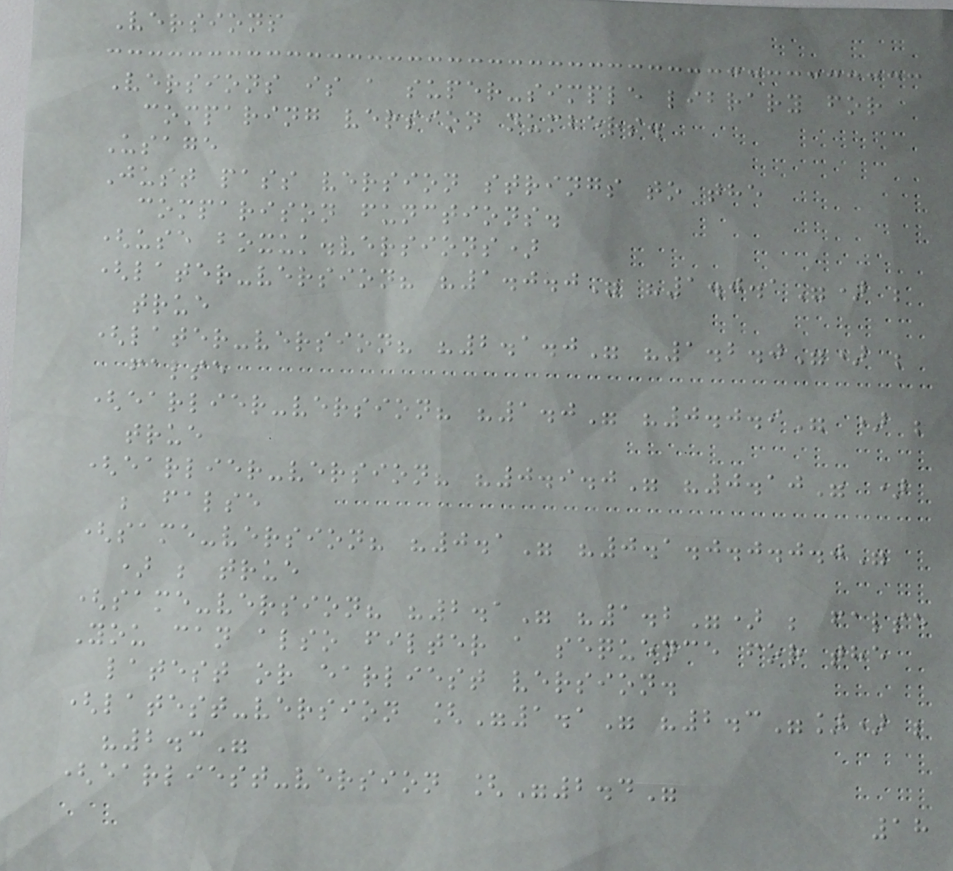Versions
Versions is a super-simple library for
comparing version numbers.
Usage
Just pass version strings to the
comparison functions.
(use boxuk.versions)
(later-version? "1.0.0" "1.0.1") ;
true
(later-version? "2.1.0" "1.2.0") ;
false
(earlier-version? "1.0" "0.0.9" ) ;
true
(earlier-version? "0.9.0" "0.10" )
; false
(same-version? "0.1" "0.1.0.0.0.0"
) ; true
(same-version? "2.1" "1.2") ; false
You can also filter a sequence for the
latest or earliest version.
(latest-version ["1.1" "2.3"]) ;
"2.3"
(earliest-version ["2.4"
18
